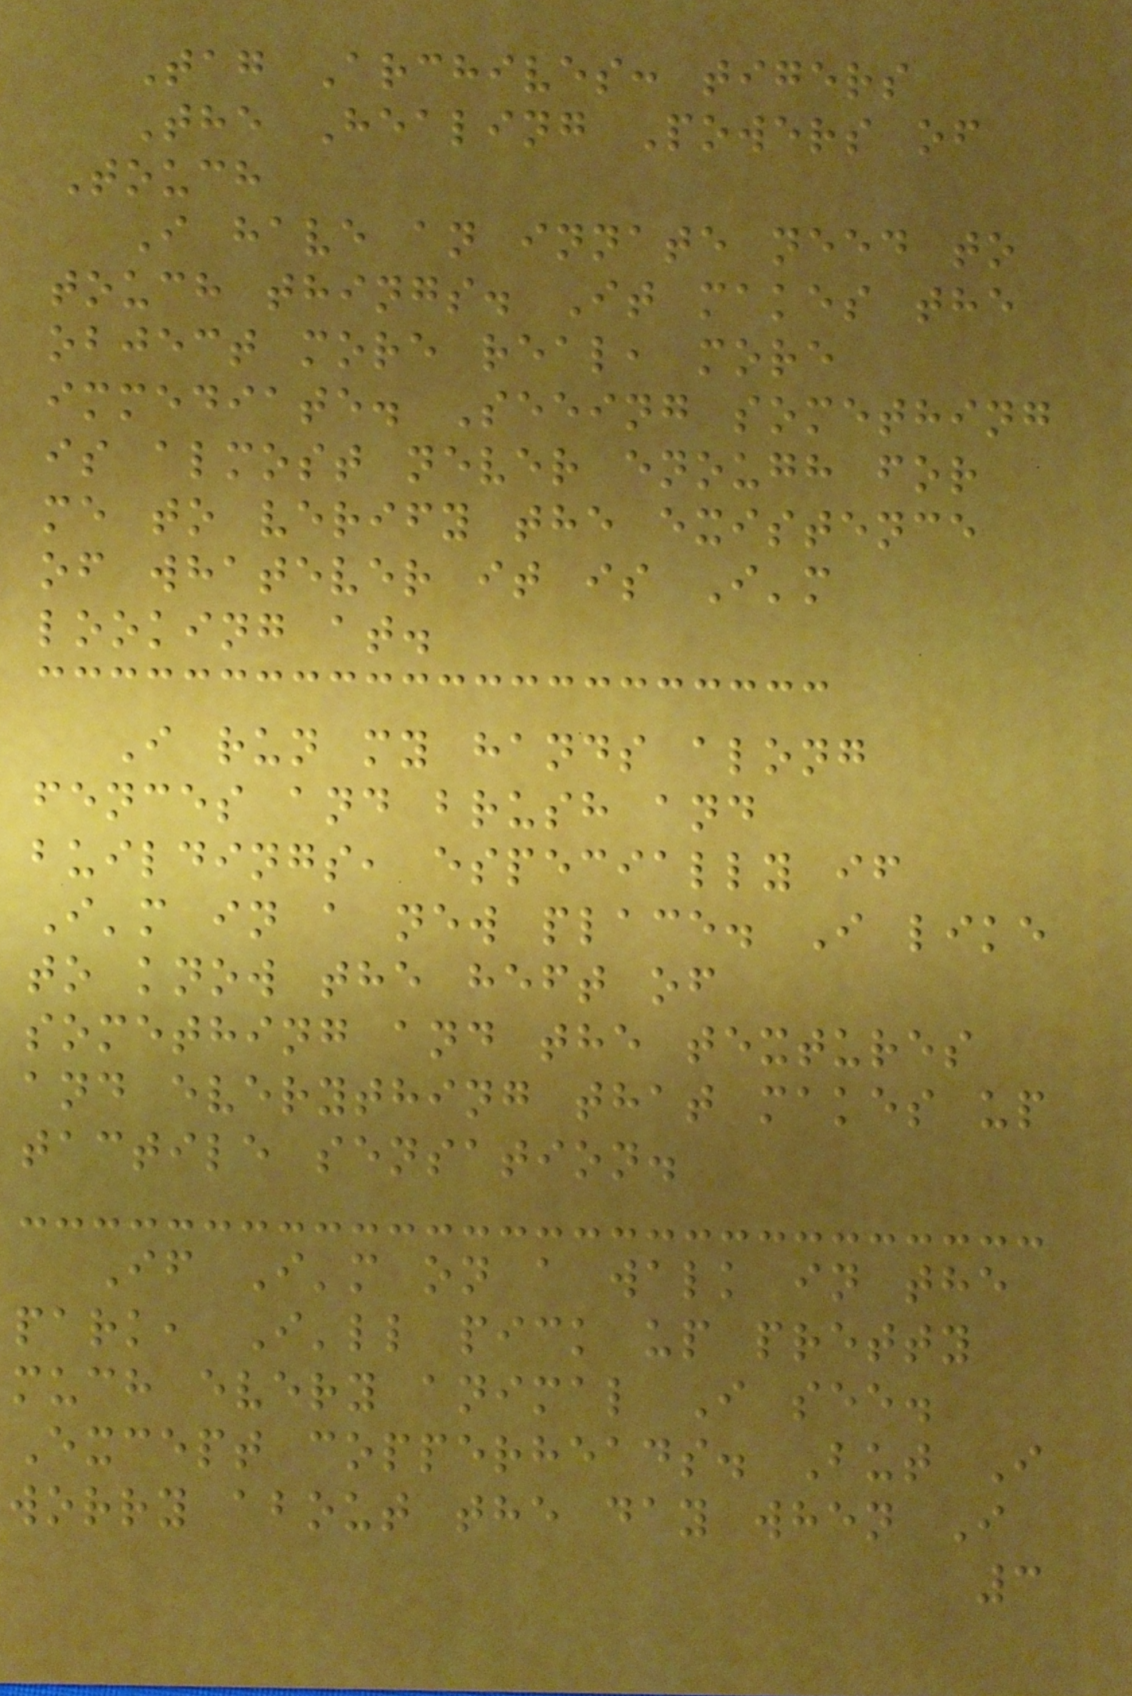Tag Archives: tigers
The Healing Powers of
Touch
I have an innate need to
touch things. It makes the
object more real, more
immediate. Seeing something
is almost never enough for
me to verify the existence
of whatever it is I'm
looking at.
I run my hands along
fences and brush and
buildings, especially if
I'm in a new place. I like
to know the heft of
something and the textures
and everything that makes up
tactile sensation.
If I'm on a walk in the
park, I'll pick up pretty
much every animal I see.
Except copperheads. But I
worry about the day when I
3
